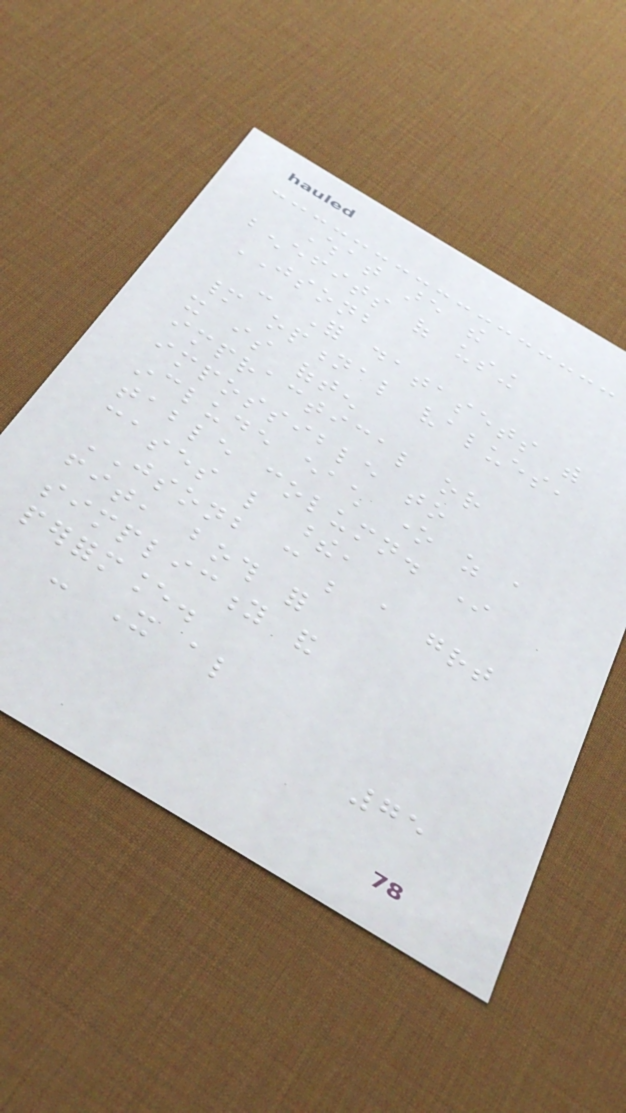What are the
benefits of using
JSONB
- For datasets with
many optional values,
it is often
impractical or
impossible to
include each one as a
table column. In
cases like these,
JSONB can be a great
fit, both for
simplicity and
performance.
- It also
75
